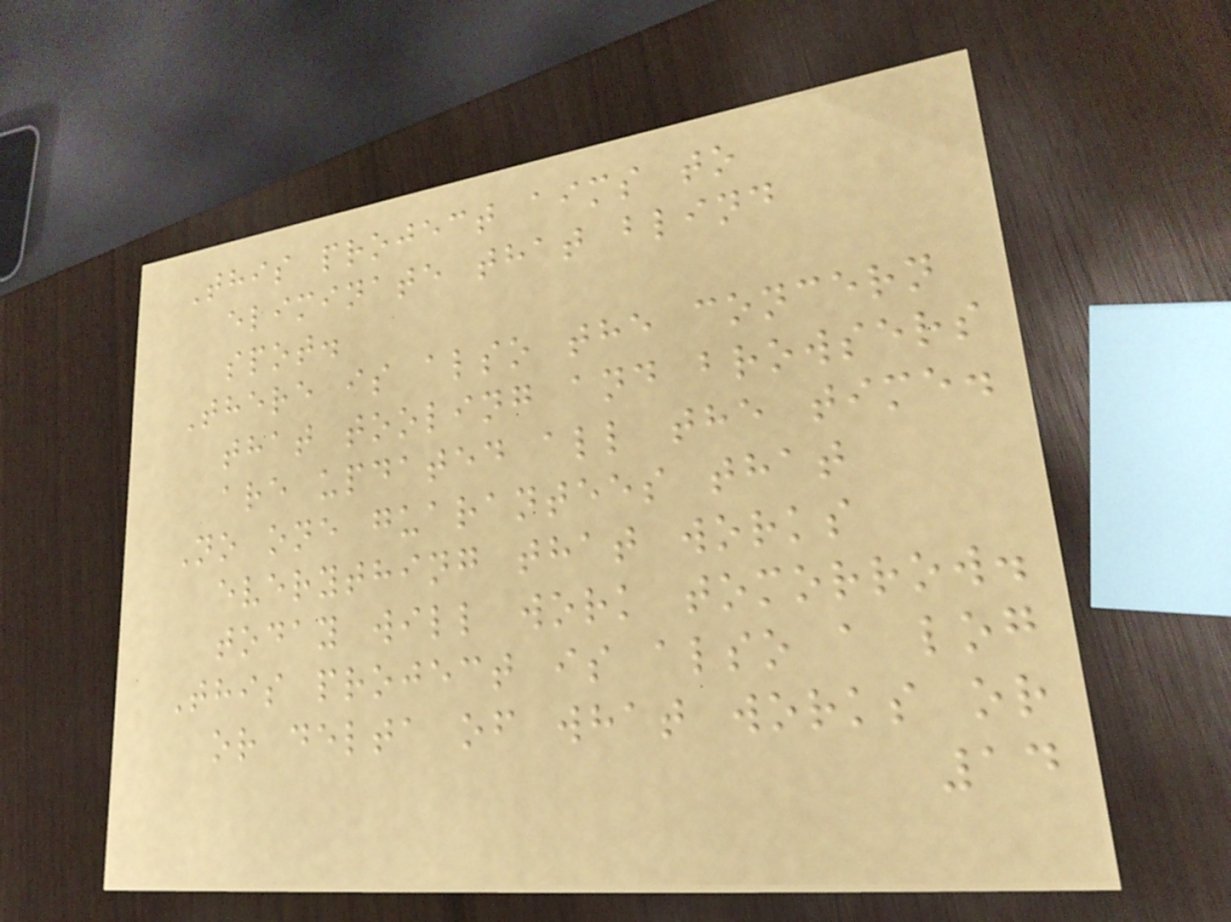This project aims to
eliminate that blind
spot.
There is also the concern
that tooling and browsers
are updated all the time.
No one guarantees that
everything that works
today will work tomorrow.
This project is also a log
or delta of what works or
14
